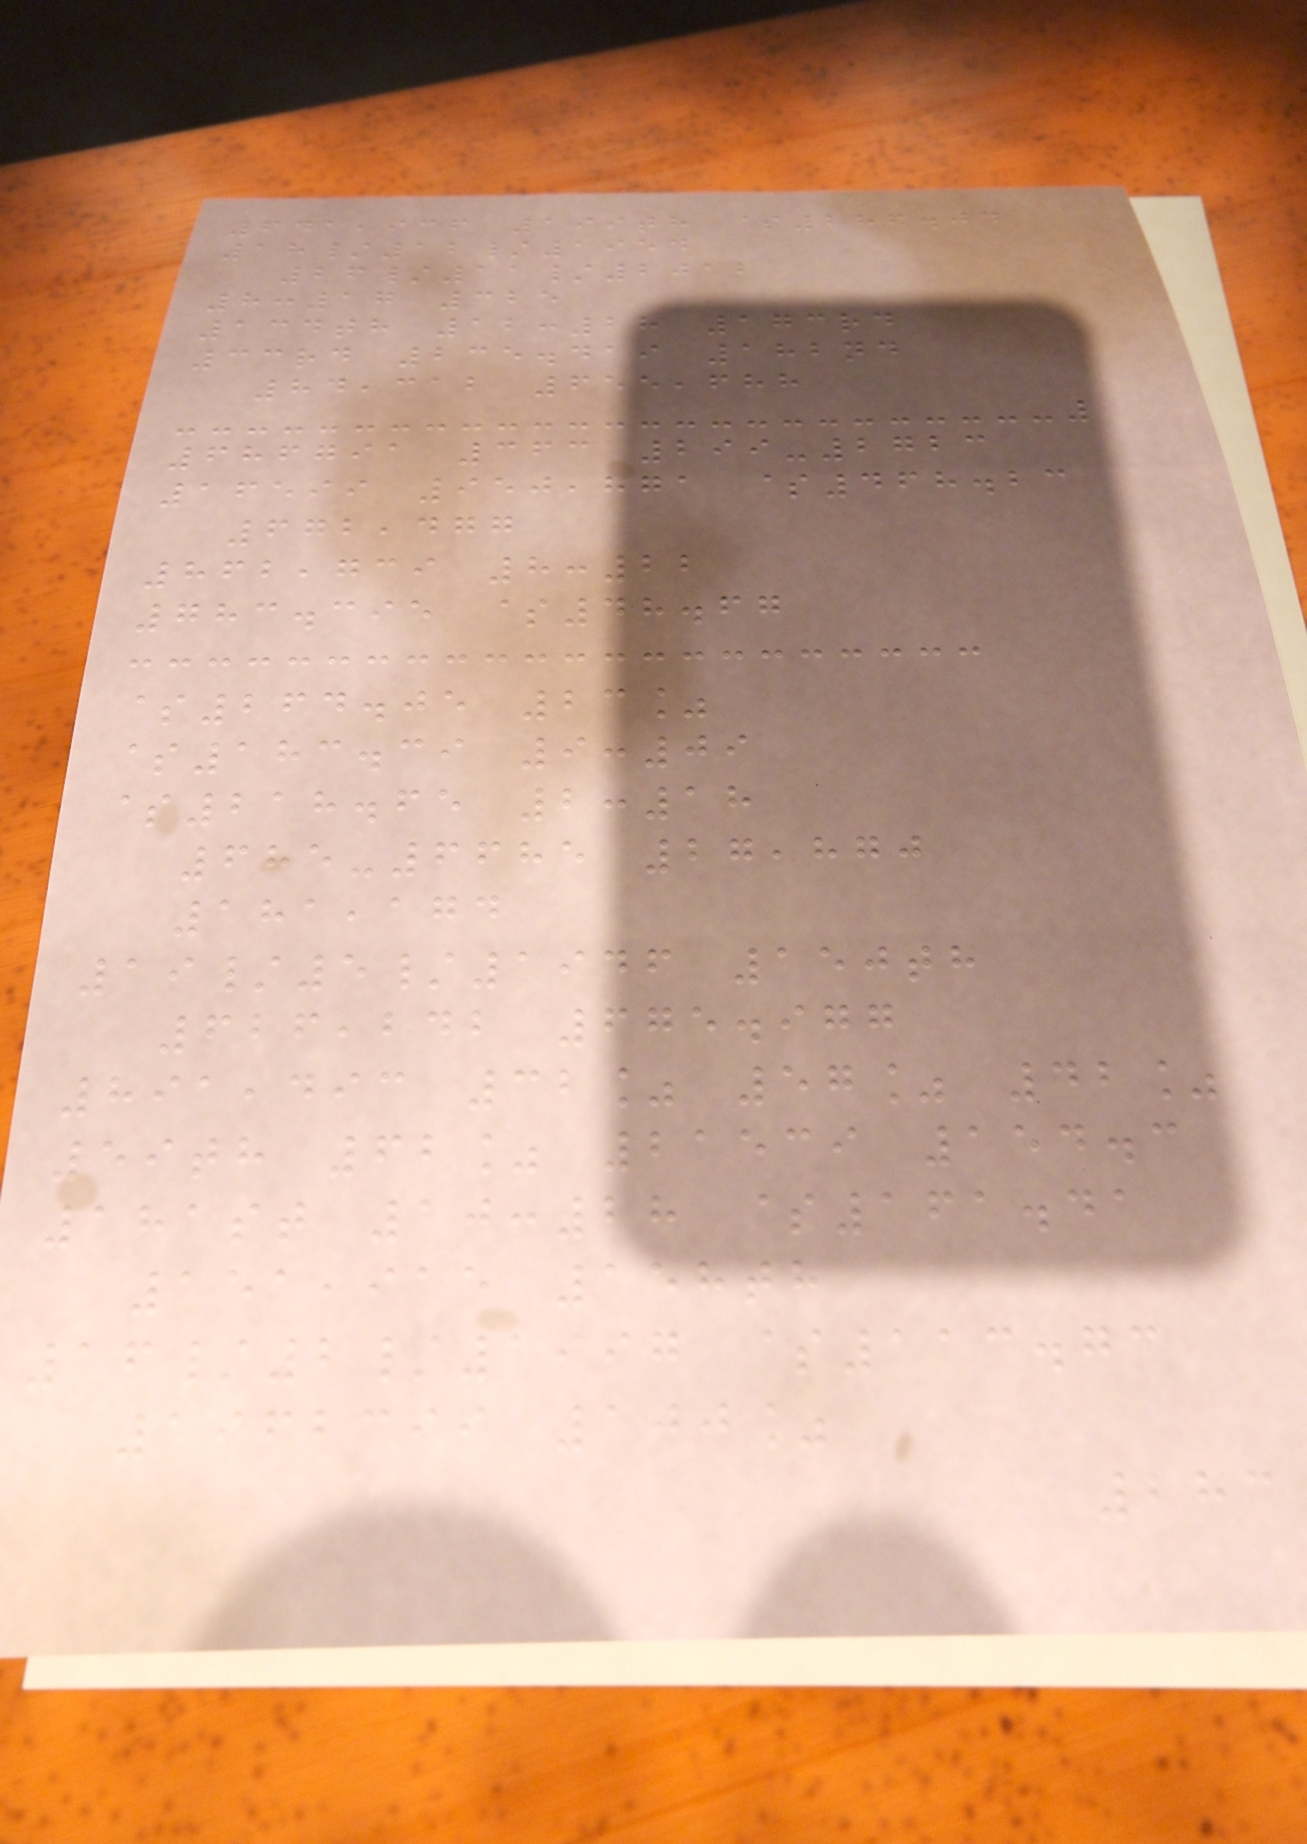641,936 199th $286.04
18/12/1954
26/11/2012
8:17 325
134th 12:28 173rd
33rd 235.419 182nd
84,312 655,688
686791 363 299-2723
16599 950,871 $468.23
672,477
862,739 8:22
783.395 $48.67
$264.05 23%
$183.39 9:09
$218.65 2:18
685-6685 27,870
181,174
19/5/1946 150th
626,242 675.977
891,493 32% 57% 42%
59th 62% 21539 154.3
181st 10:28 $161.41
151,915 158th
16/2/1997 $113.73
1962399 100%
283
